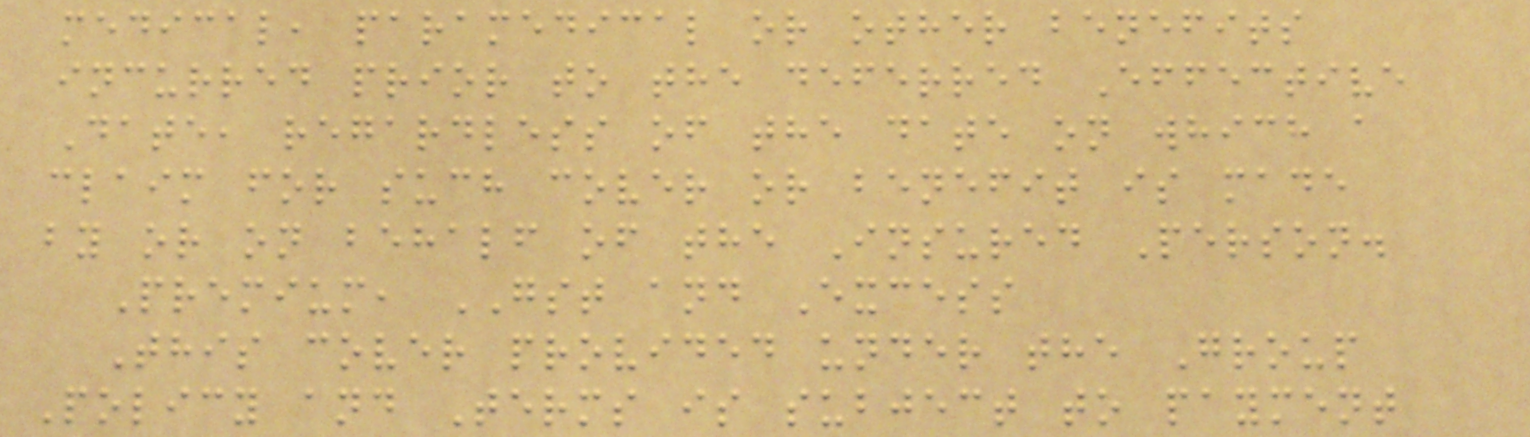medical, paramedical or other benefits
incurred prior to the deferred Effective
Date, regardless of the date on which a
claim for such cover or benefit is made
by or on behalf of the Insured Person.
Premium, GST and Excess
This cover provided under the Group
Policy and Terms is subject to payment
